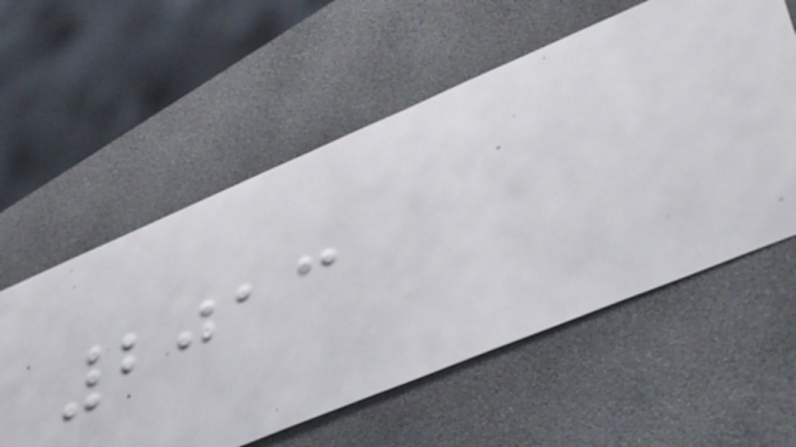2013
